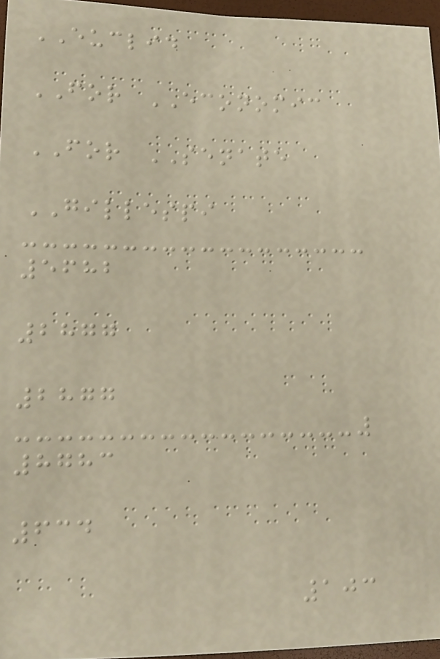EUCLID
FOR ECONOMIC
FOR SENATE
GILLESPI
5682
2877
2877
8783
634
103
